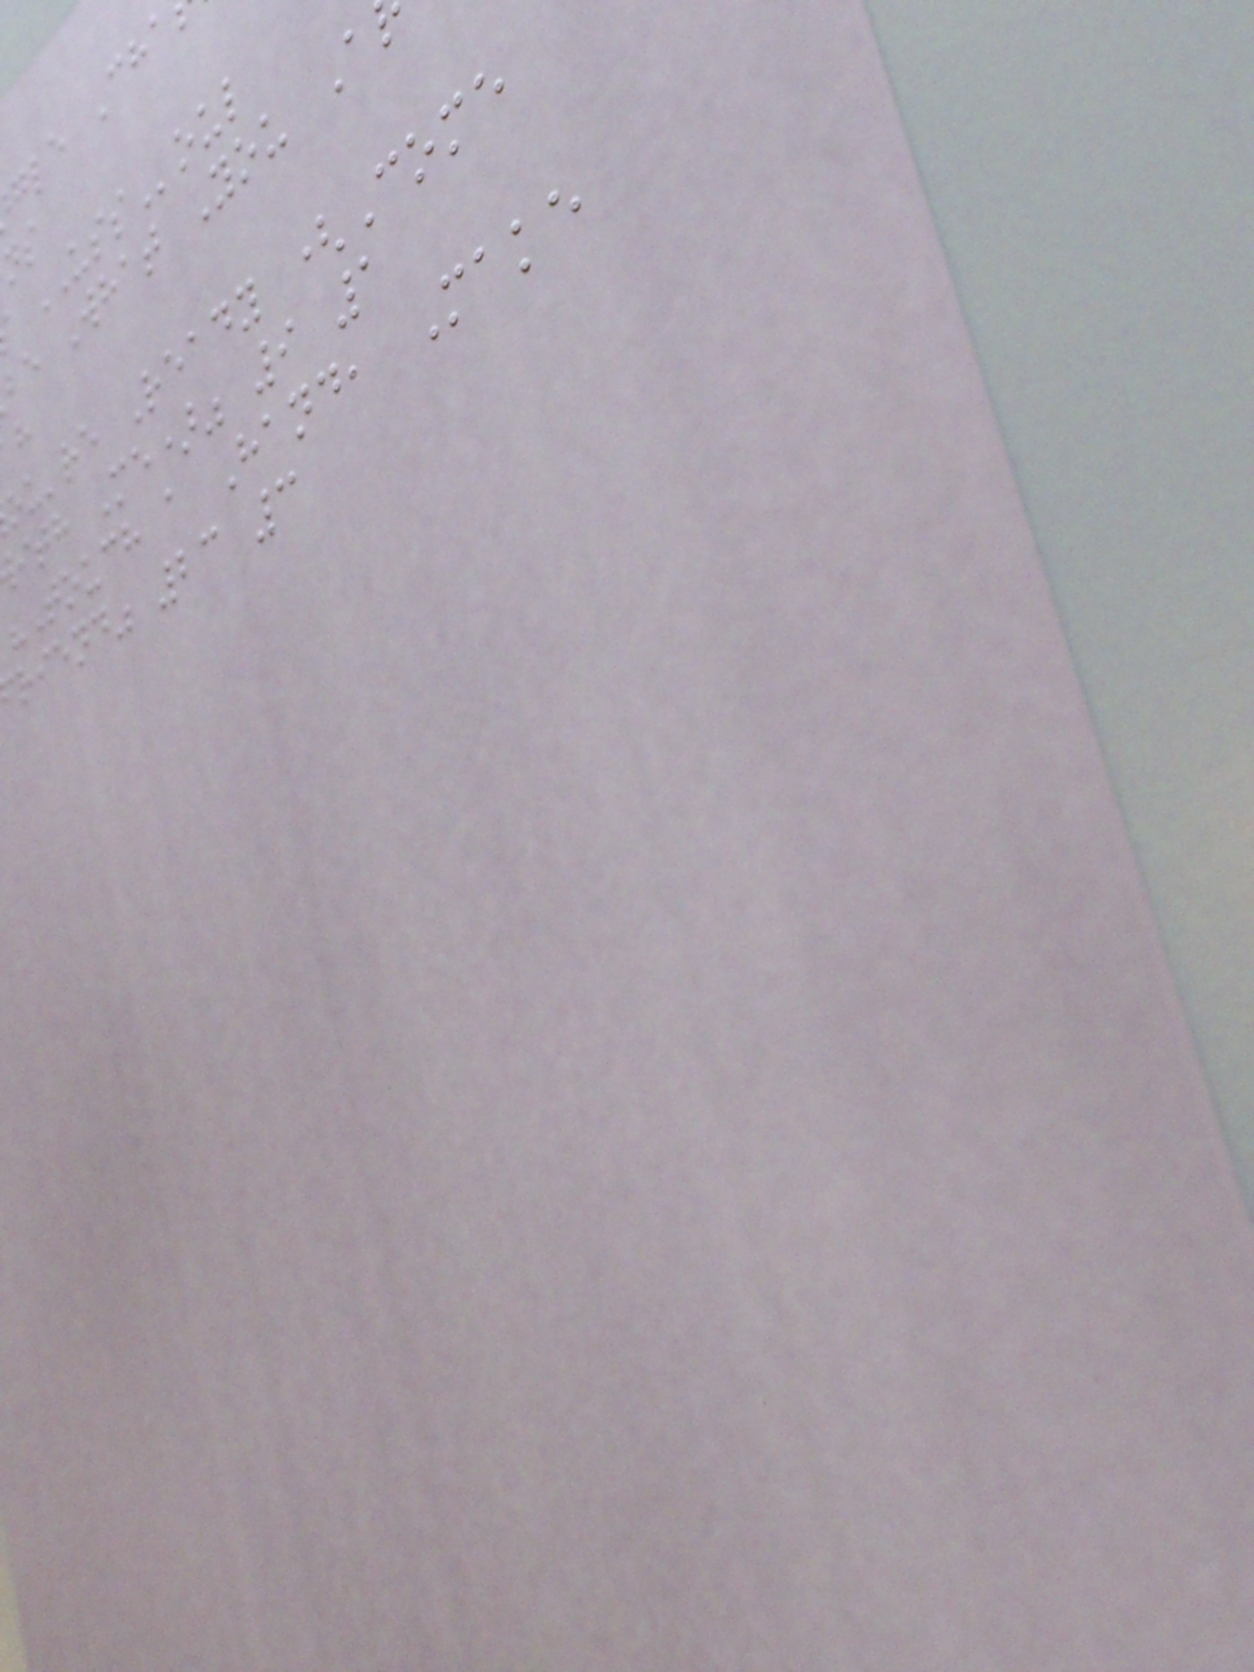gle Cha
USSoul
be What You A
ou're Ready (Come
ith Me)" 9 1
"Touch a Hand, Make
riend" 23 3
